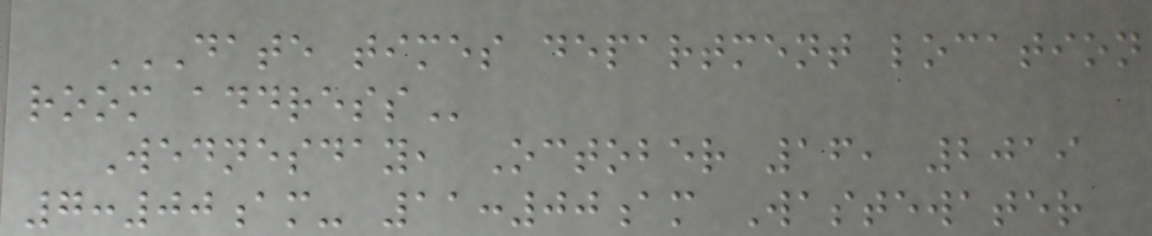DATE TIMES DEPARTMENT LOCATION
ROOM ADDRESS
Wednesday, October 16, 2019
7:00am- 11:00am Wastewater
